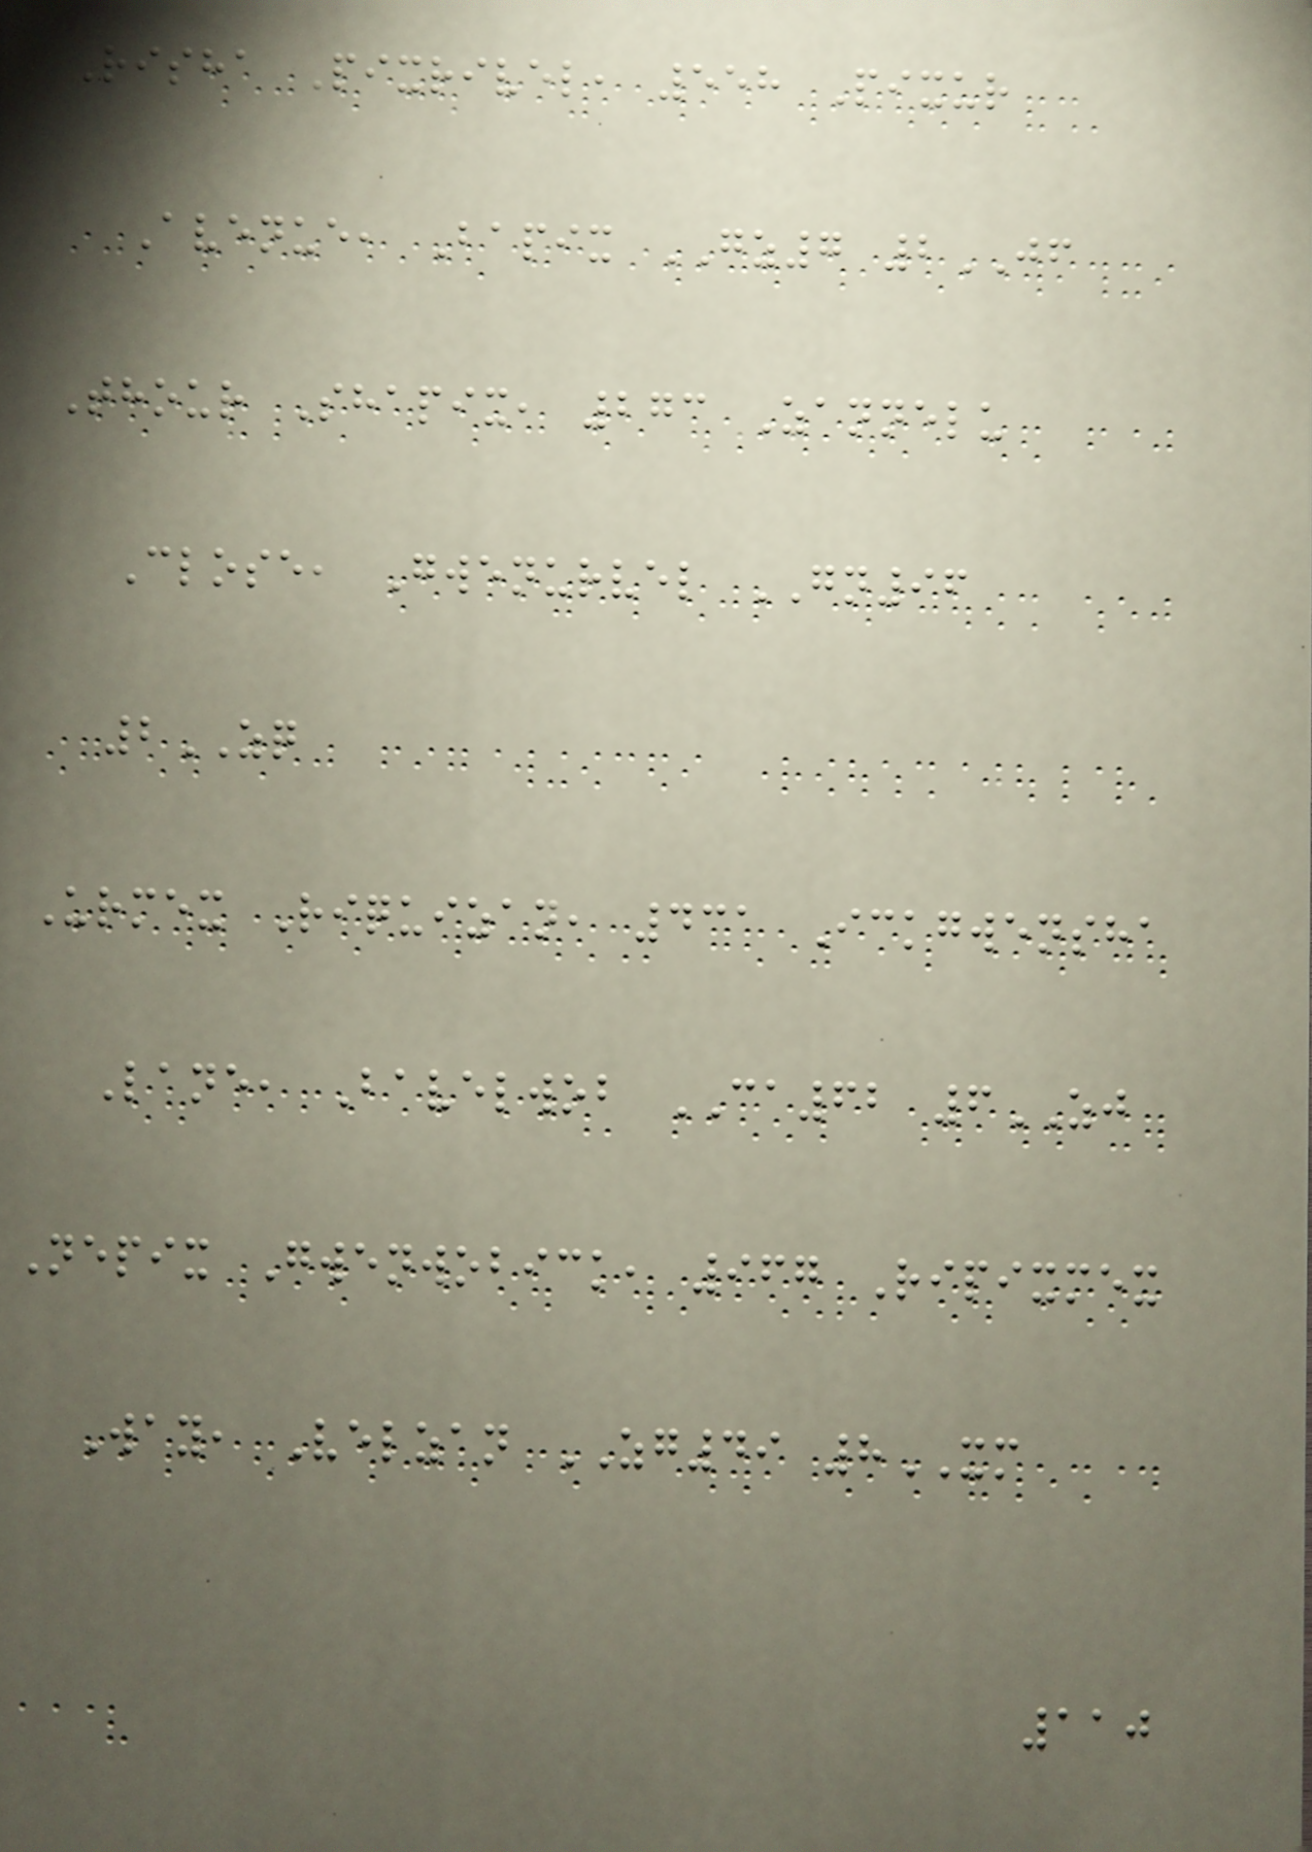Risha Pixrivel, 558 Pixur
Avenue, Bapix GZ7 2JF
Thour Shapix, 273 Zannelu
Close, Gwenurvel GN96
2ZQ
Urmex Riquizan, 431 Ickgwensha
Lane, Bavelwob CA62 6ZJ
Nepix Gwenwobick, 967 Ripixmex
Way, Velzan ZG49 8XM
110
